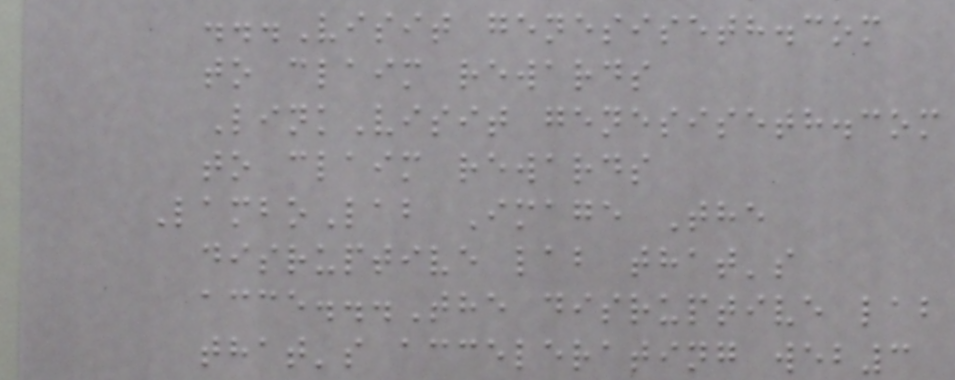...Visit genesiseth.com
to claim rewards
LinkVisit genesiseth.com
to claim rewards
LamboLab Image The
disruptive lab that's
acce...The disruptive lab
that's accelerating web3
